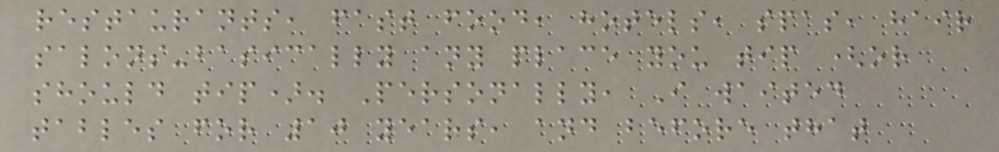restaurants, fast food, hotels, spas, hair
salons-basically any place you tip (or
should tip). Personally, I waited
tables for 10 years, and before that
